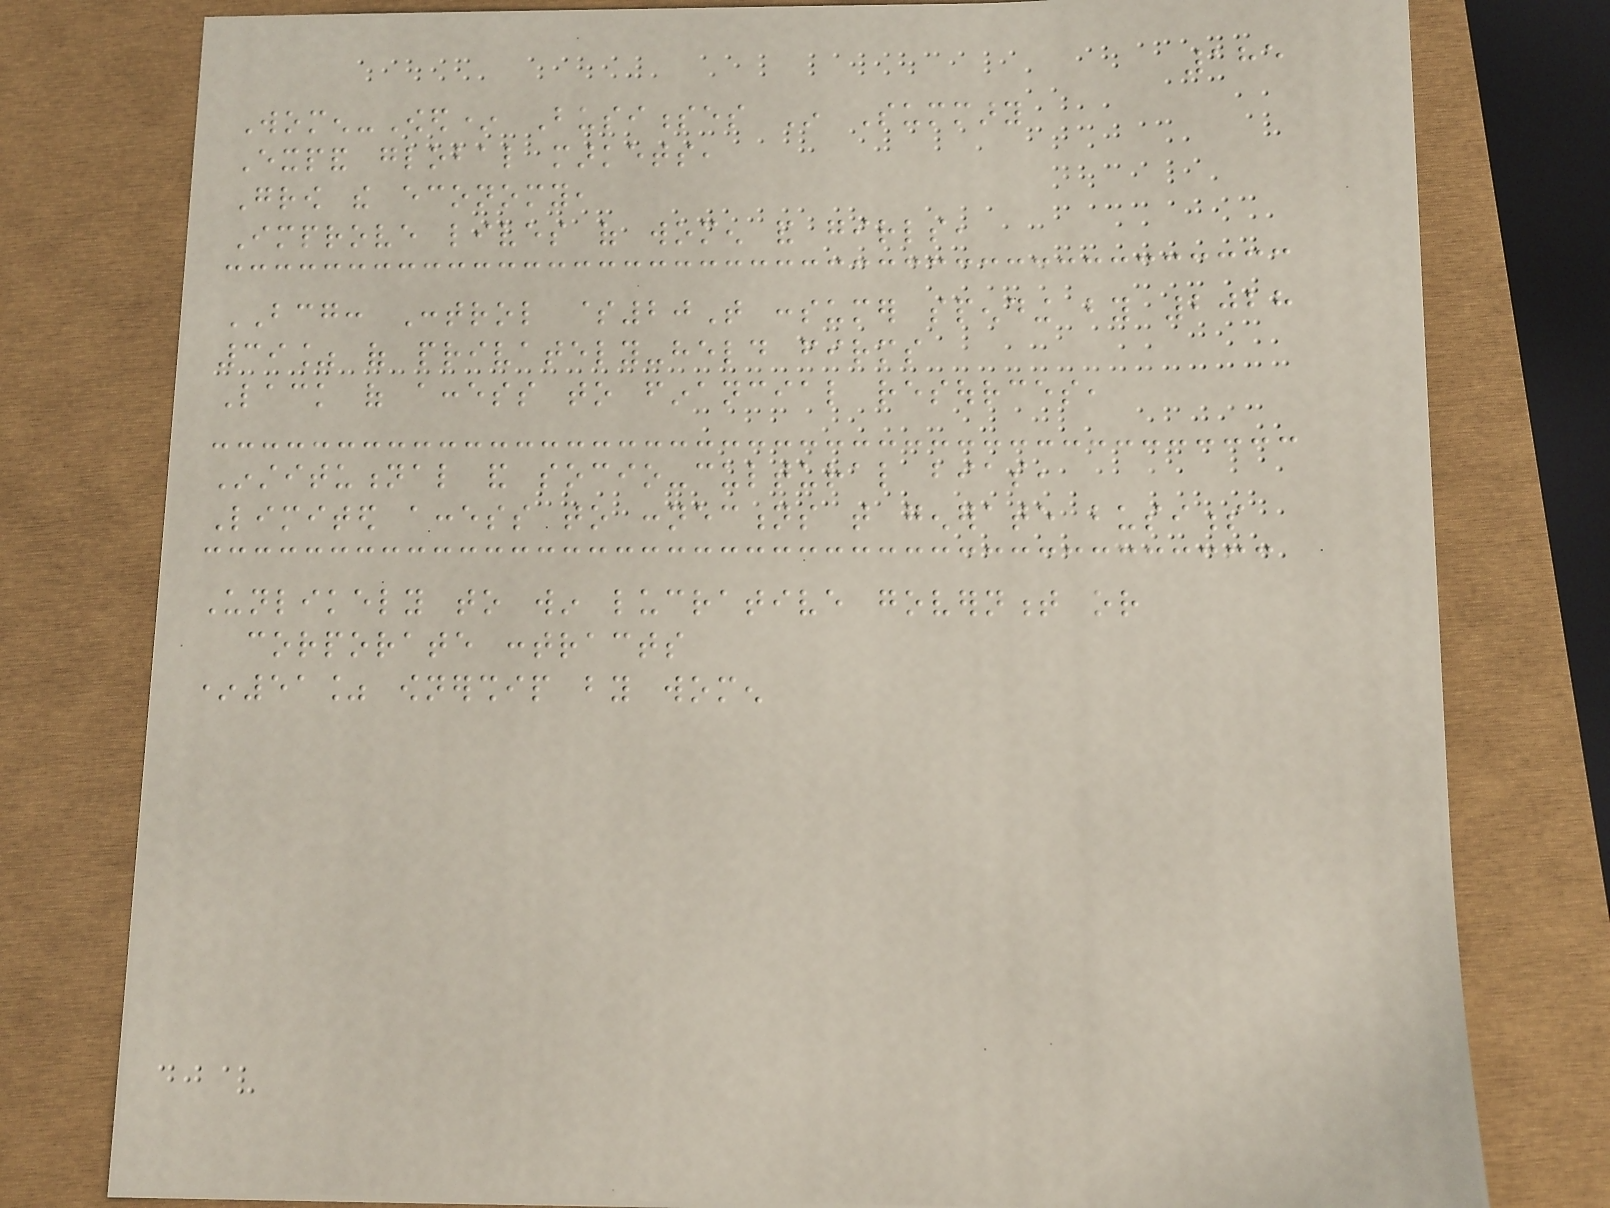185
Women-Owed* Businesses In Summary
Expand global markets,
Grow the economy,
Improve lives of women and girls,
BCG: Control $20T consumer spending by 2028
39% of privately-held firms
Lack of access to financial resources,
Institutional and socio-cultural bias,
Limited access to connections that generate business
Unlikely to win lucrative government or
corporate contracts
*51% ownership by women
